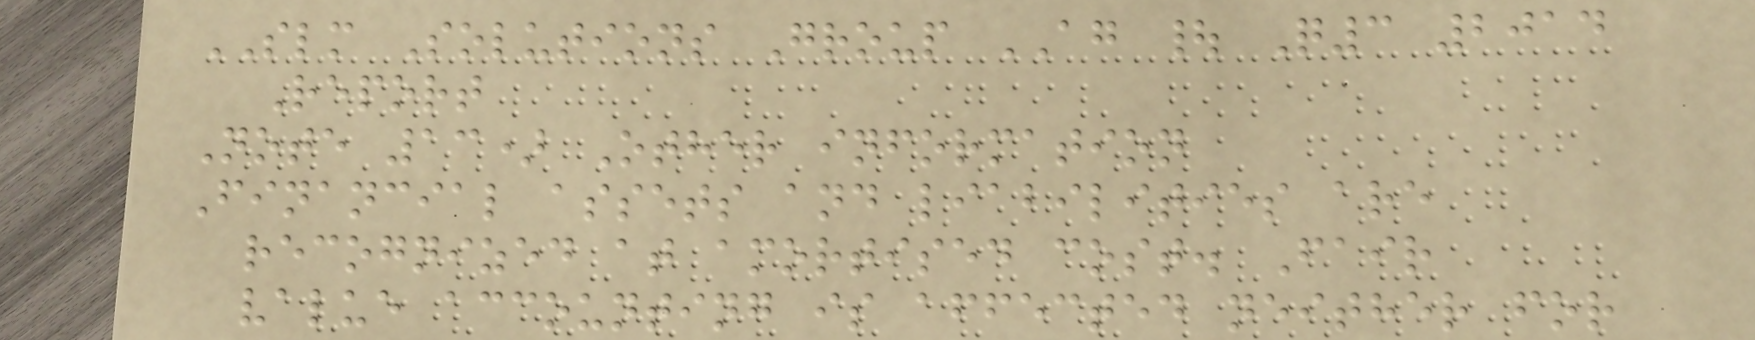SLM Solutions Group AG | Q3 2014
Report
Note 13) Other information
Financial assets and liabilities are
recognized at amortised cost. Fair
value accounting is affected neither for
